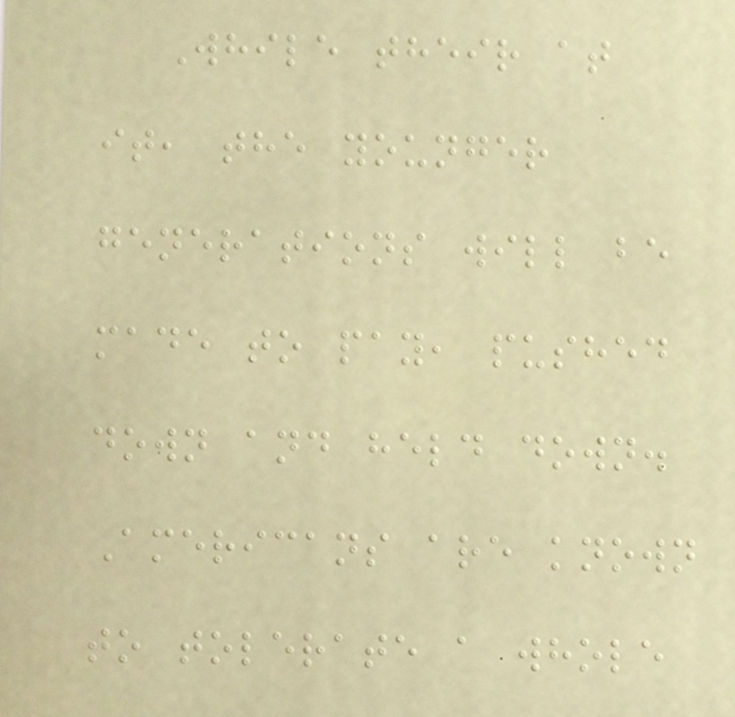While their at
it, the younger
generations will be
made to pay, pushed
down and held down.
Americans are known
to tolerate a whole
